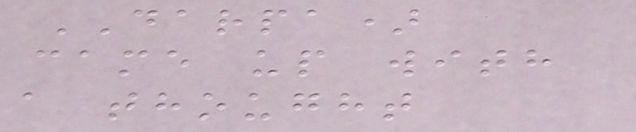DARPA)
came up with
a thought
